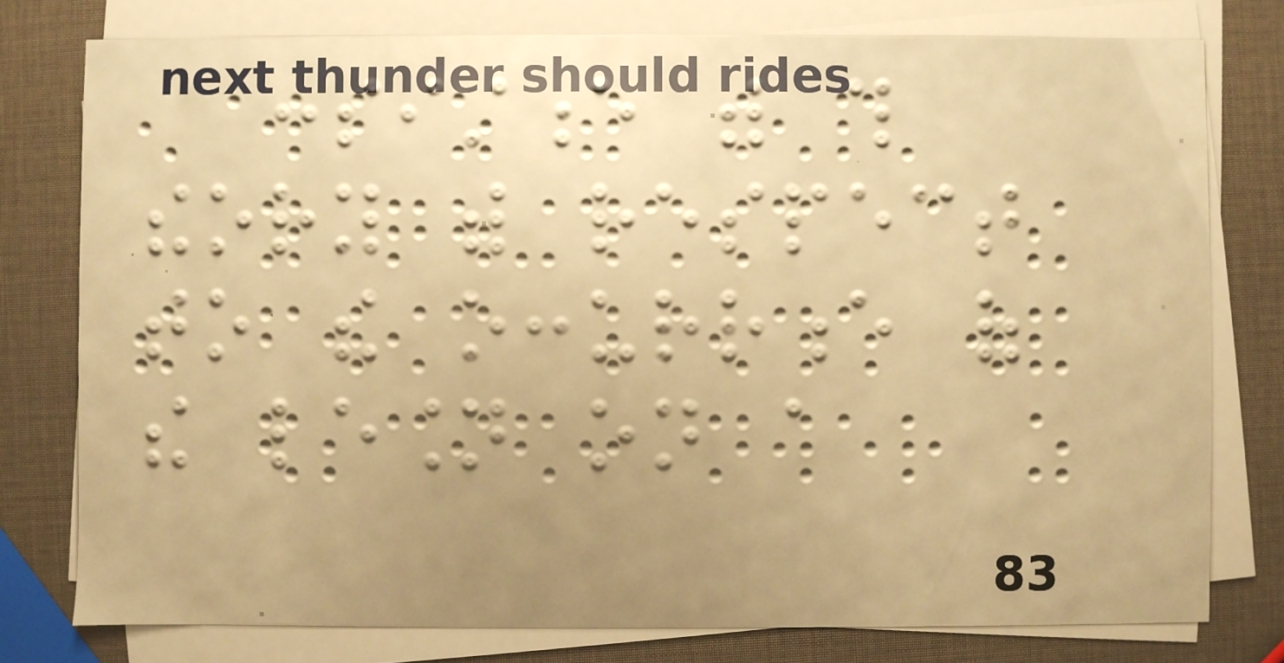consistence with this
theory with respect
to the occurrence of
the lesion on a
